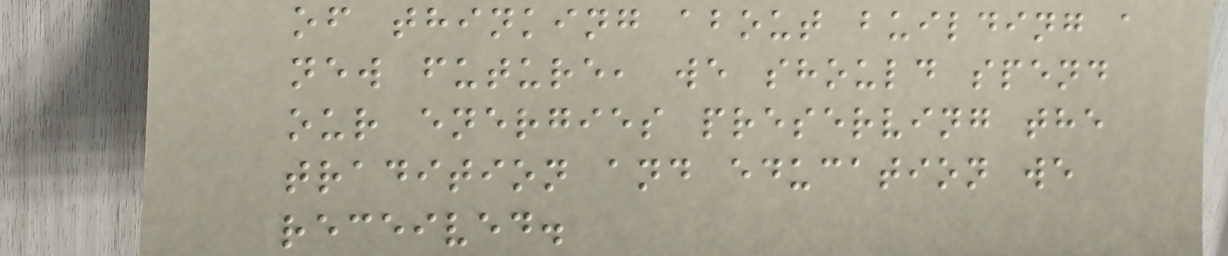of thinking about building a
new future, we should spend
our energies preserving the
tradition and education we
received.
